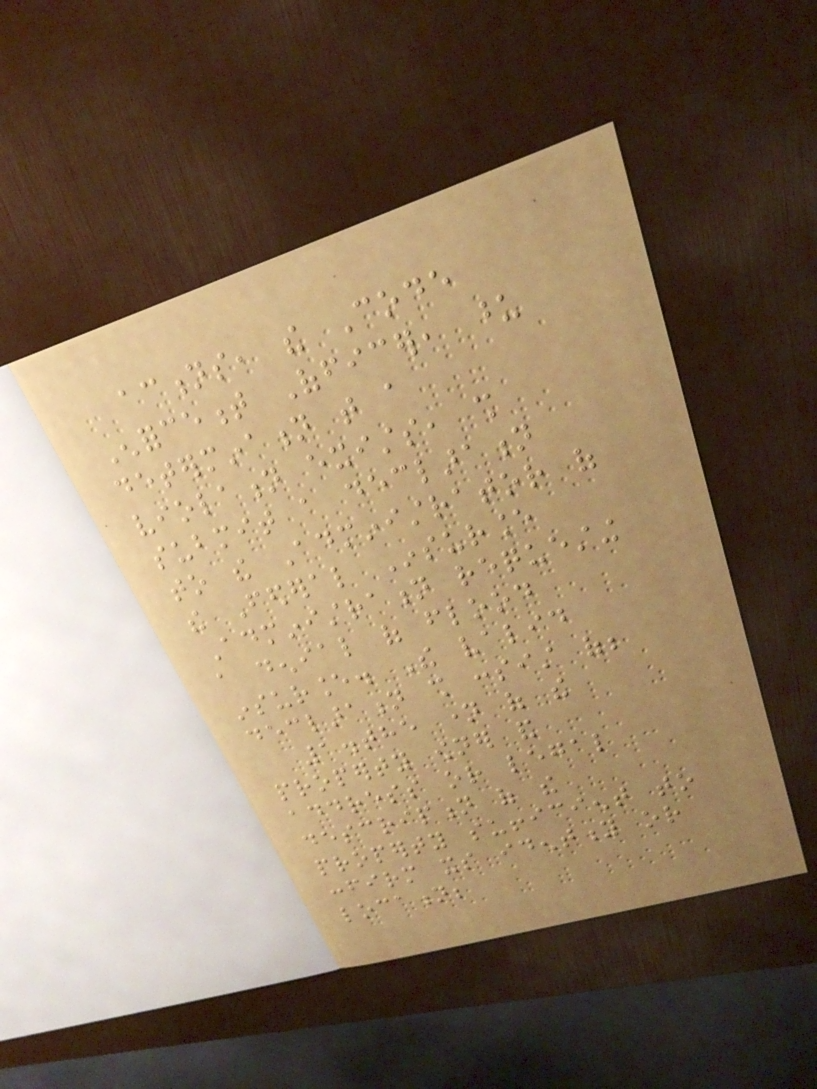actions, the Code
Enforcement Officer, upon
determination that a
violation exists, shall
submit a declaration
to the Administrator of
the Federal Insurance
Administration requesting
a denial of flood
insurance. The valid
declaration shall consist of;
1.the name of the
property owner and
address or legal
description of the
property sufficient to
confirm its identity or
location;
